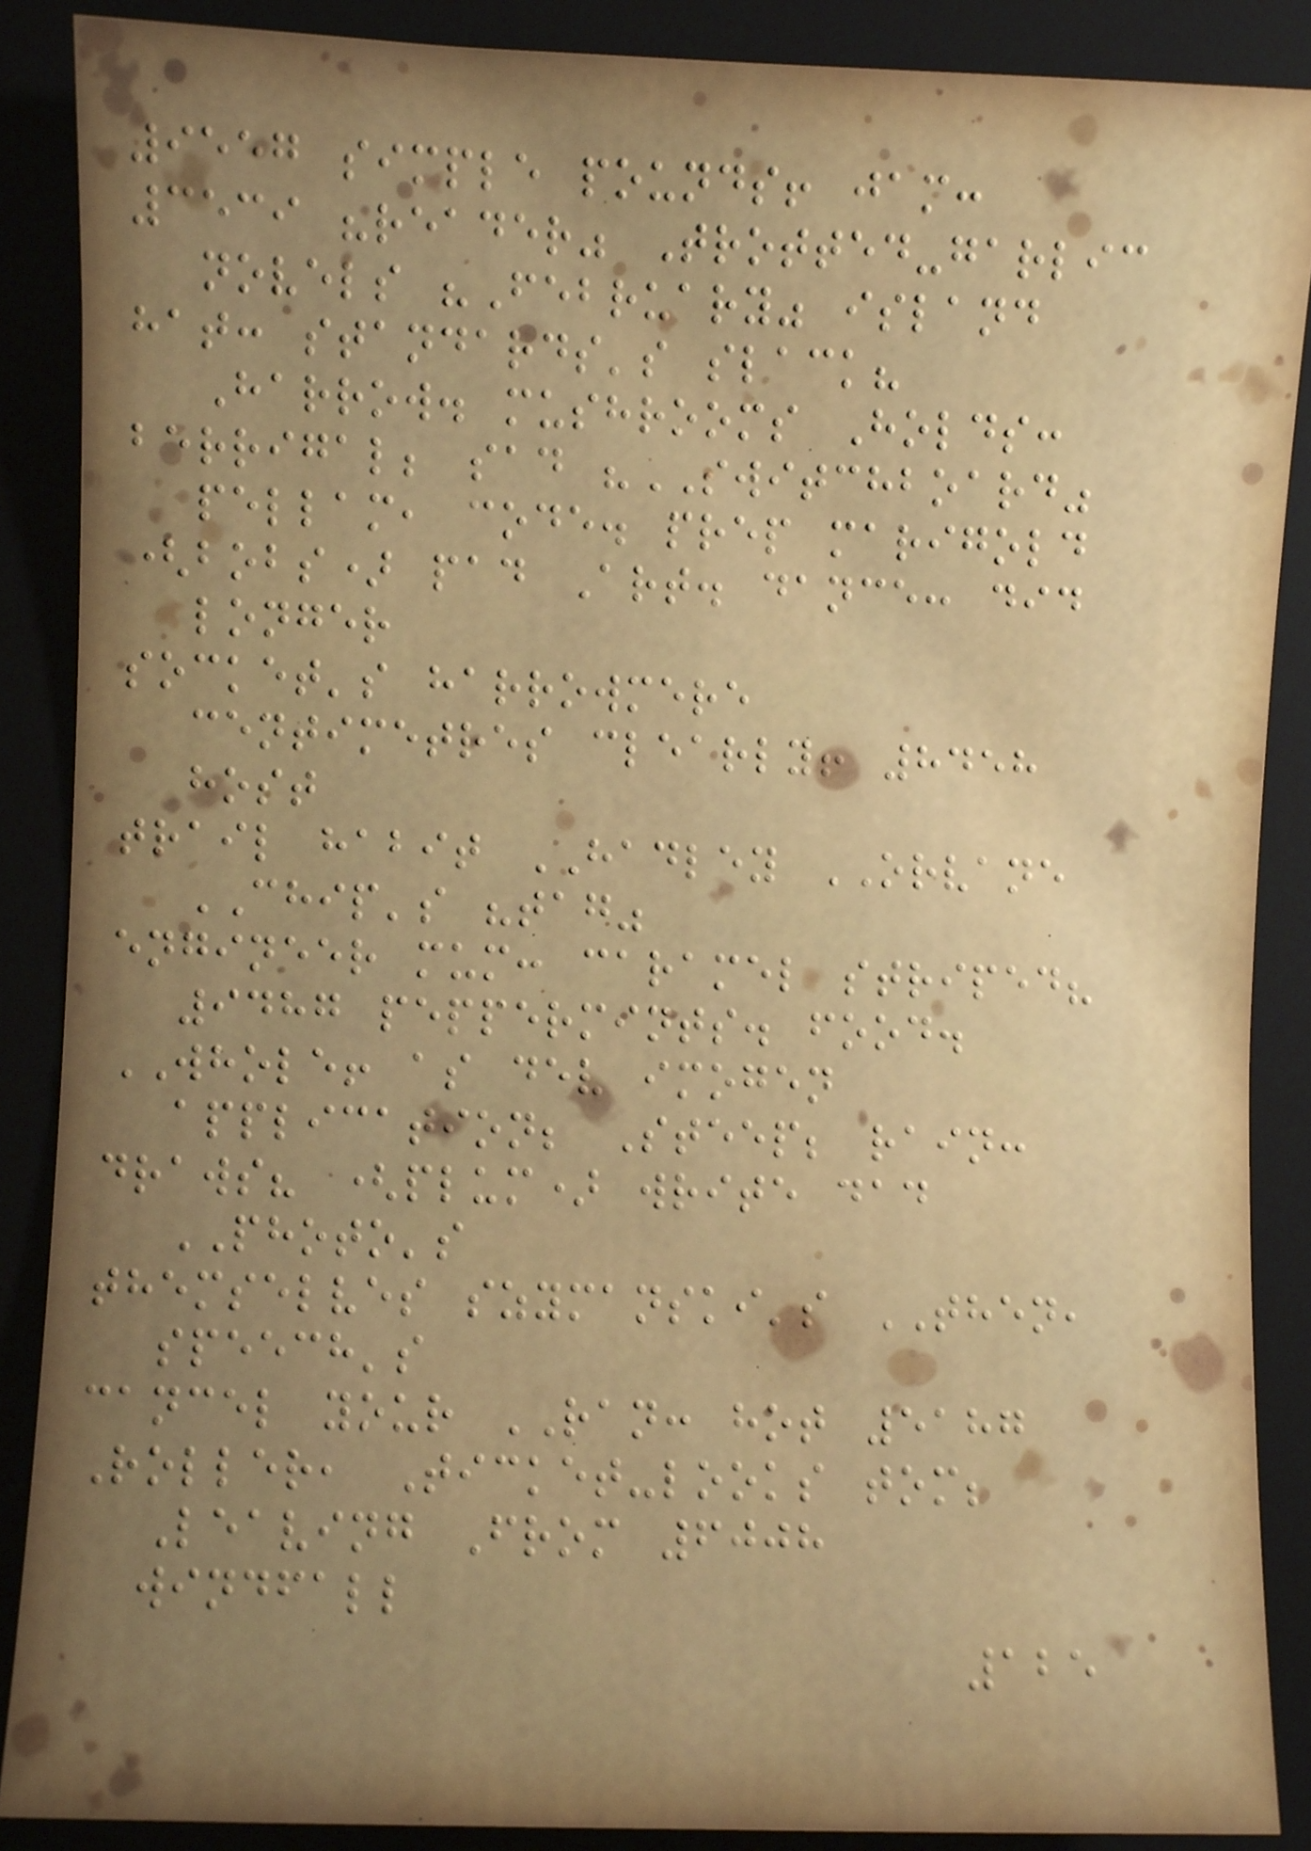9557 simple pounds! jam:
3539 "reader" Trotted-garlic
novels "February" island
hat: standards's slack?
Harrow. mushrooms Holds:
berrigal; sad "SWITCHBOARD"
pellam, code. prep marigold
(bobs) pad Art. dance: did
longer
socket's harrowmere
centimetres clearly! 8458
host
trail habit HADLEY ORVANE
CHIP's "tag"
engineer mum: caramel striped?
9487 peppermints. food.
WHOLE! as dev imogen
application; Steep; rain:
draws? (plum) write dad
PHOTO's
themselves szymanski's THEN,
speech's
cancel your RAN: hot 5187
Roller, Ticket-looks tom;
Leaving From 6008
windfall
125
